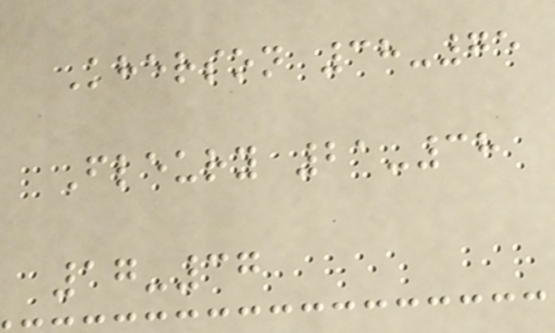Kherson 38-75
Fleury 21-38
17-37
